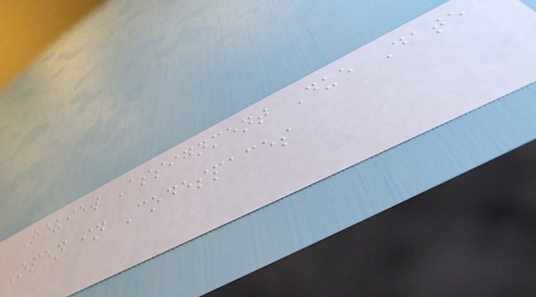Review Assignment Due Date
Open in Codespaces
